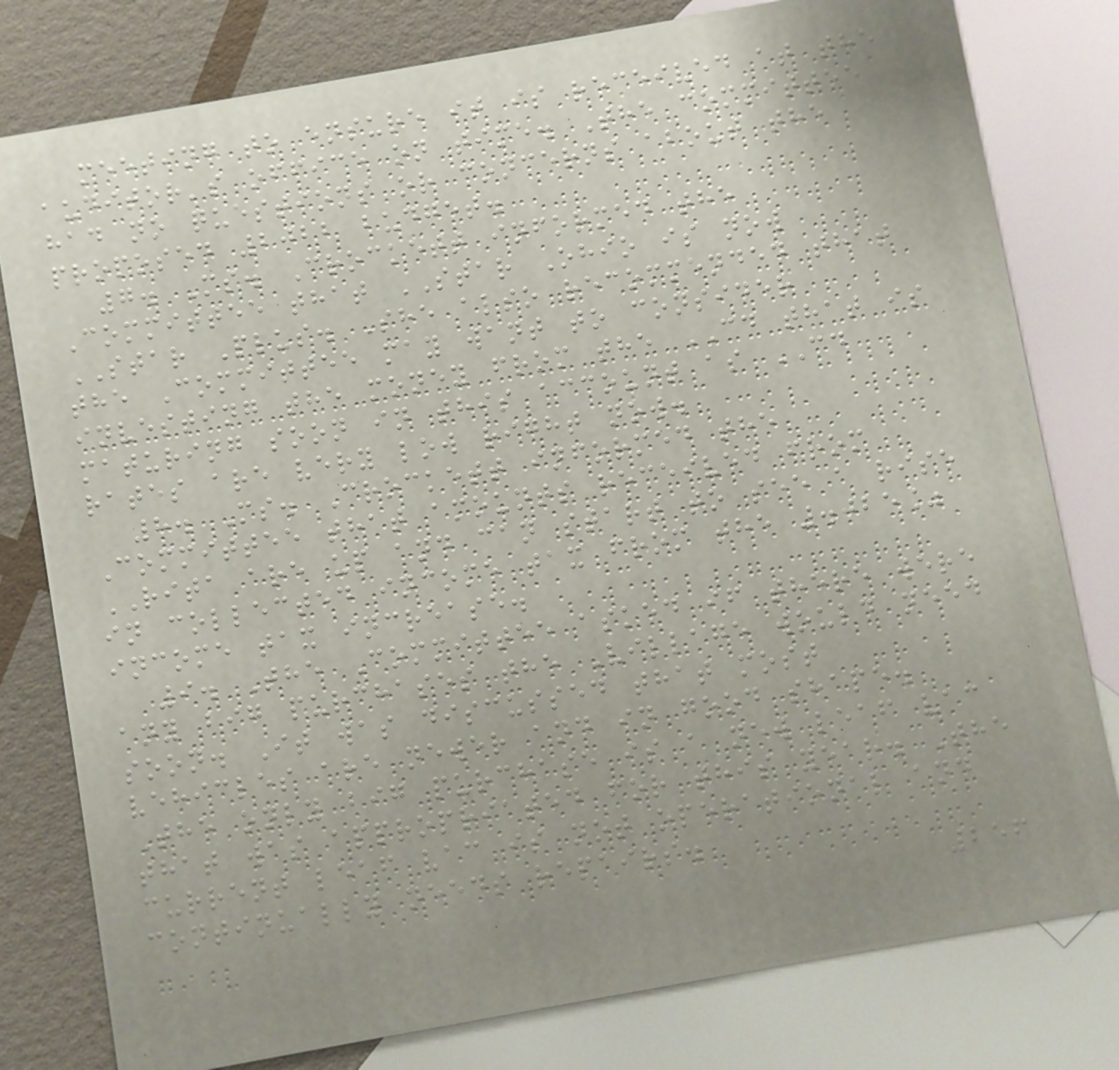meeting to ensure it is received at the
auditor's office on time. The committee
had no questions or concerns about the
proposed 2022 budget.
7. Ms. Crockett informed the
Committee that STAR Ohio is now
STAR Plus. She also recommended that
the Committee may want to consider
investing the money from the CD that is
maturing soon in this account as CD
rates are very low right now.
8. Ms. Crockett informed the
Committee that amounts received from
RITA are up and can start to see a rise
in collected income tax from the .025%
income tax increase.
9. The Committee asked if there were
any big purchases the Village would need
soon. It was discussed that most
vehicles are newer and in good shape.
The only big purchase is a new leaf vac
that was appropriated for this year. The
current leaf vac is not operational and
continually needs repairs.
256
